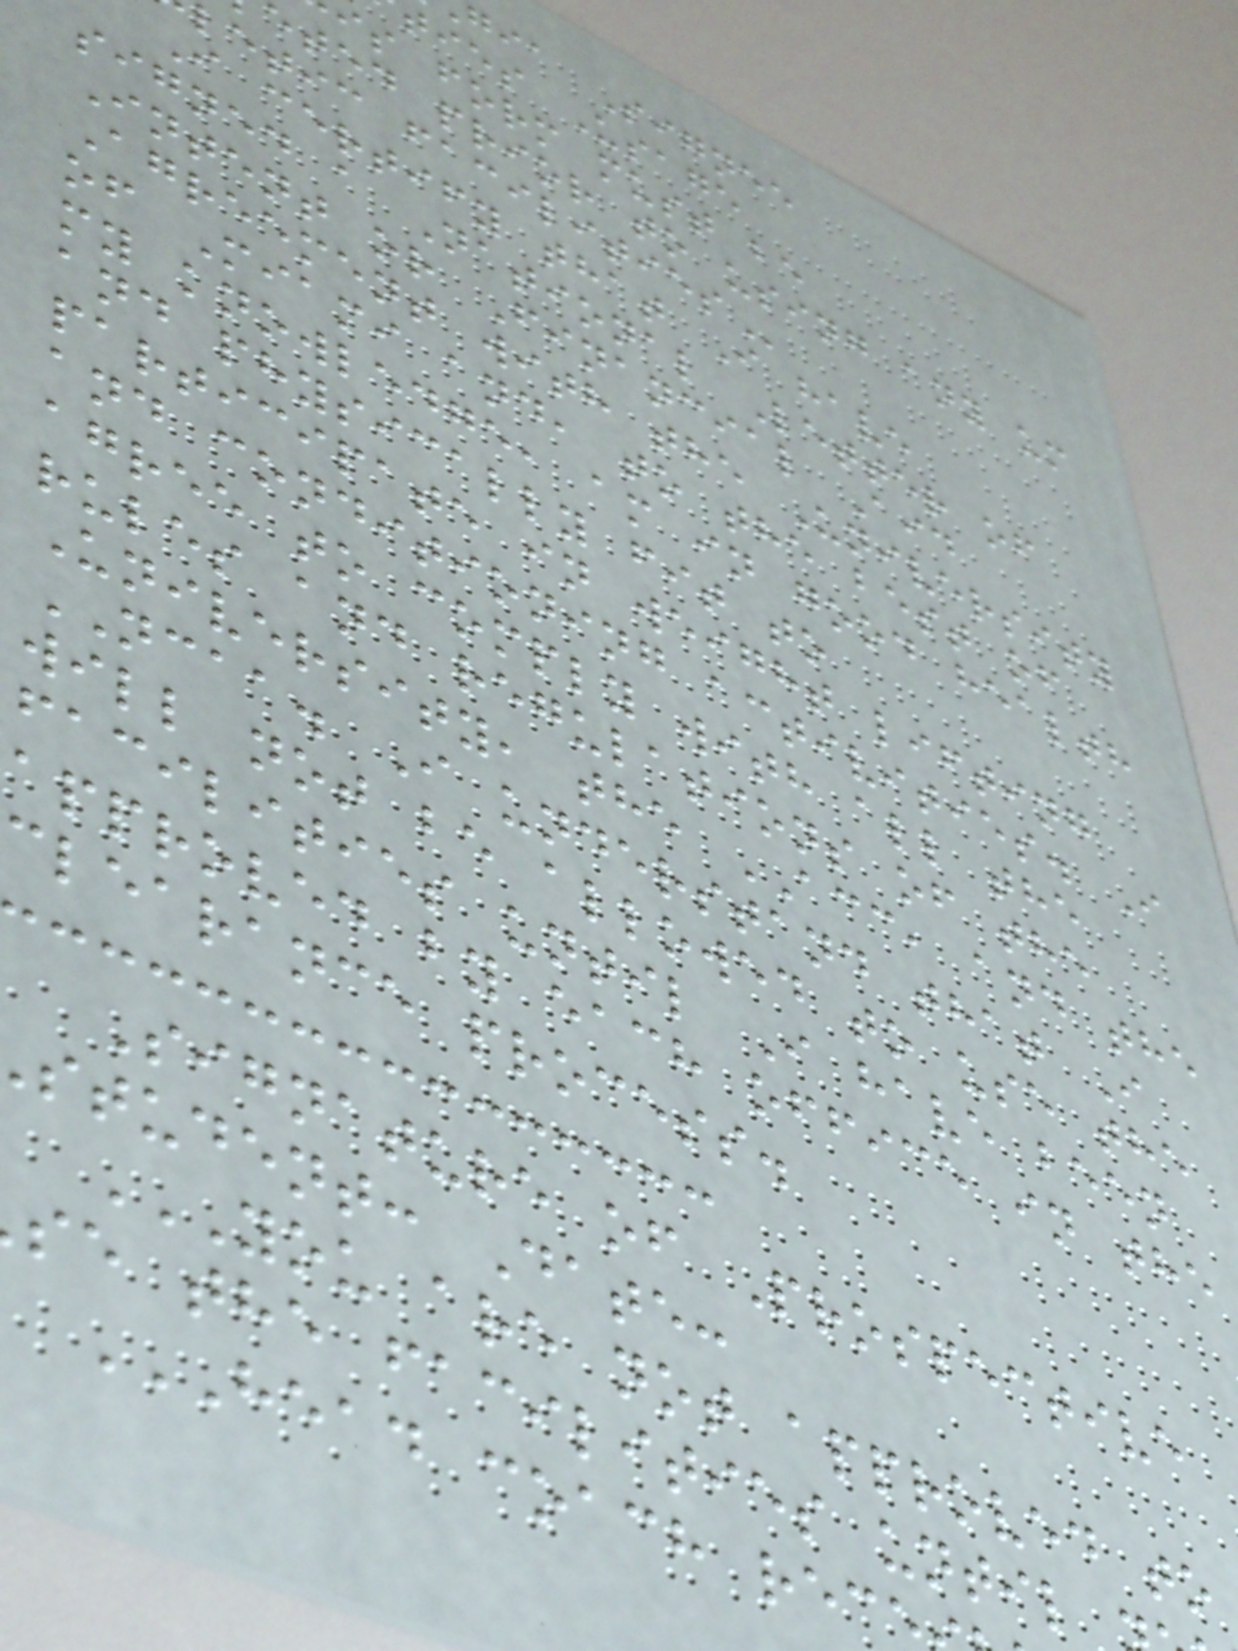gia Signee
ties Usage
is form must be
eted prior to using any um
I certify that I have
signed a National Letter of
Intent or Financial Aid
Agreement with the University
of Miami and, to the best of
my knowledge, am in good health
and physically fit to
participate in weight lifting
and conditioning activities. I
agree to comply with all the
rules and regulations of the
University, the ACC, and the
NCAA. I understand that I
will not be allowed to use the
facilities until I have been
approved by each office in the
clearance process.
Signature of Prospective
student: Date:
YOU ARE NOT APPROVED TO
se the facilities until
